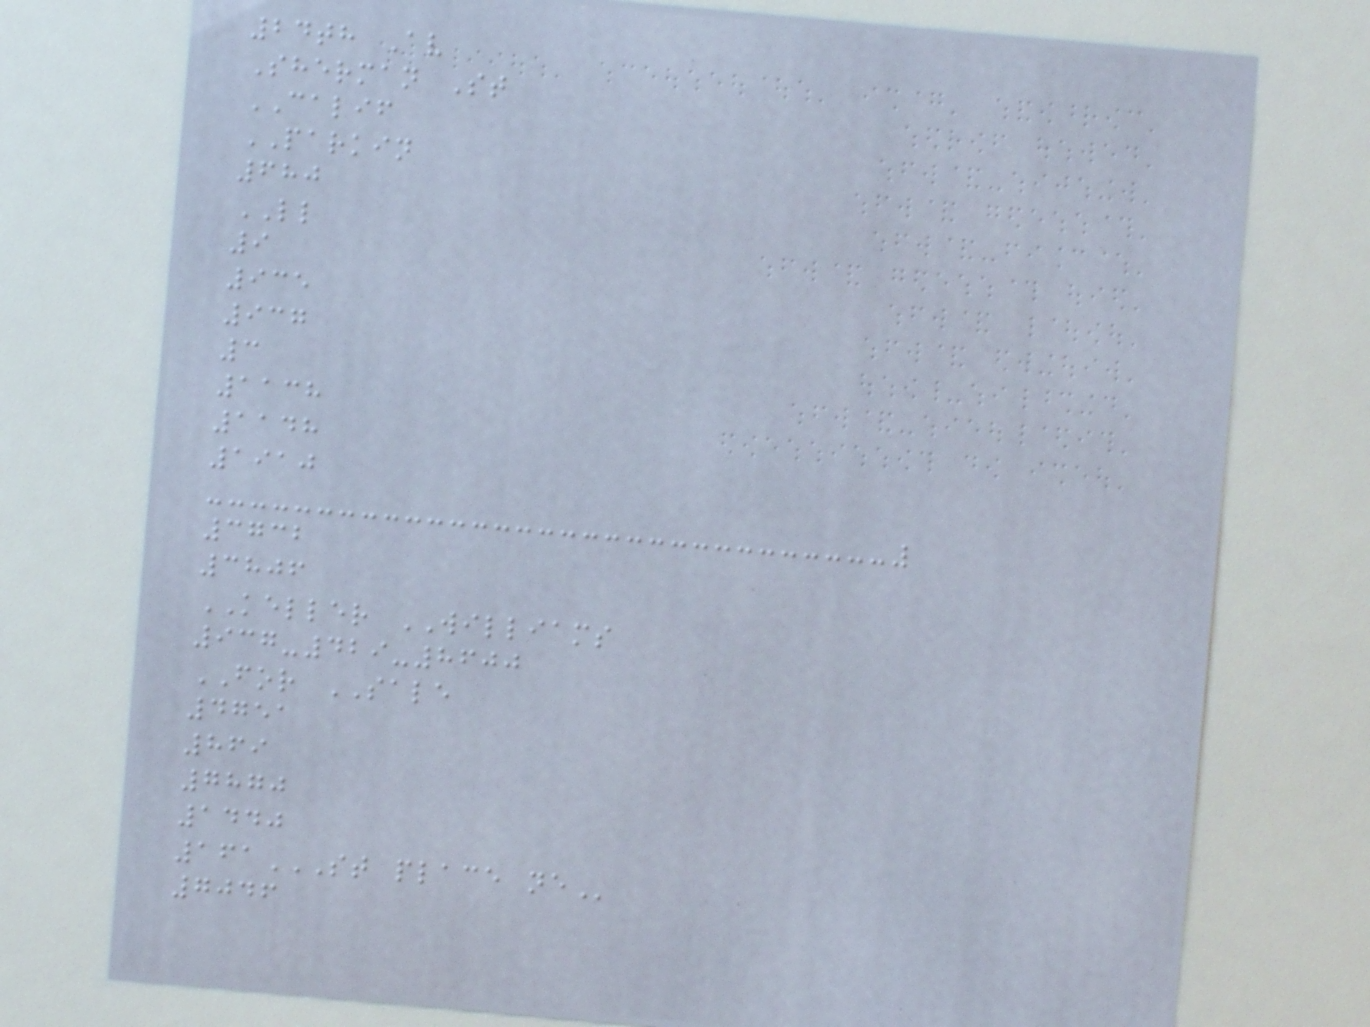24th Av
Sherman St
CALIF
PARKIN
680
LL
9
935
937
3
1138
1148
1910
3732
3806
KELLER WILLIAMS
937-429-8600
FOR SALE
4751
869
7870
1440
161ST PLACE NE
7046
